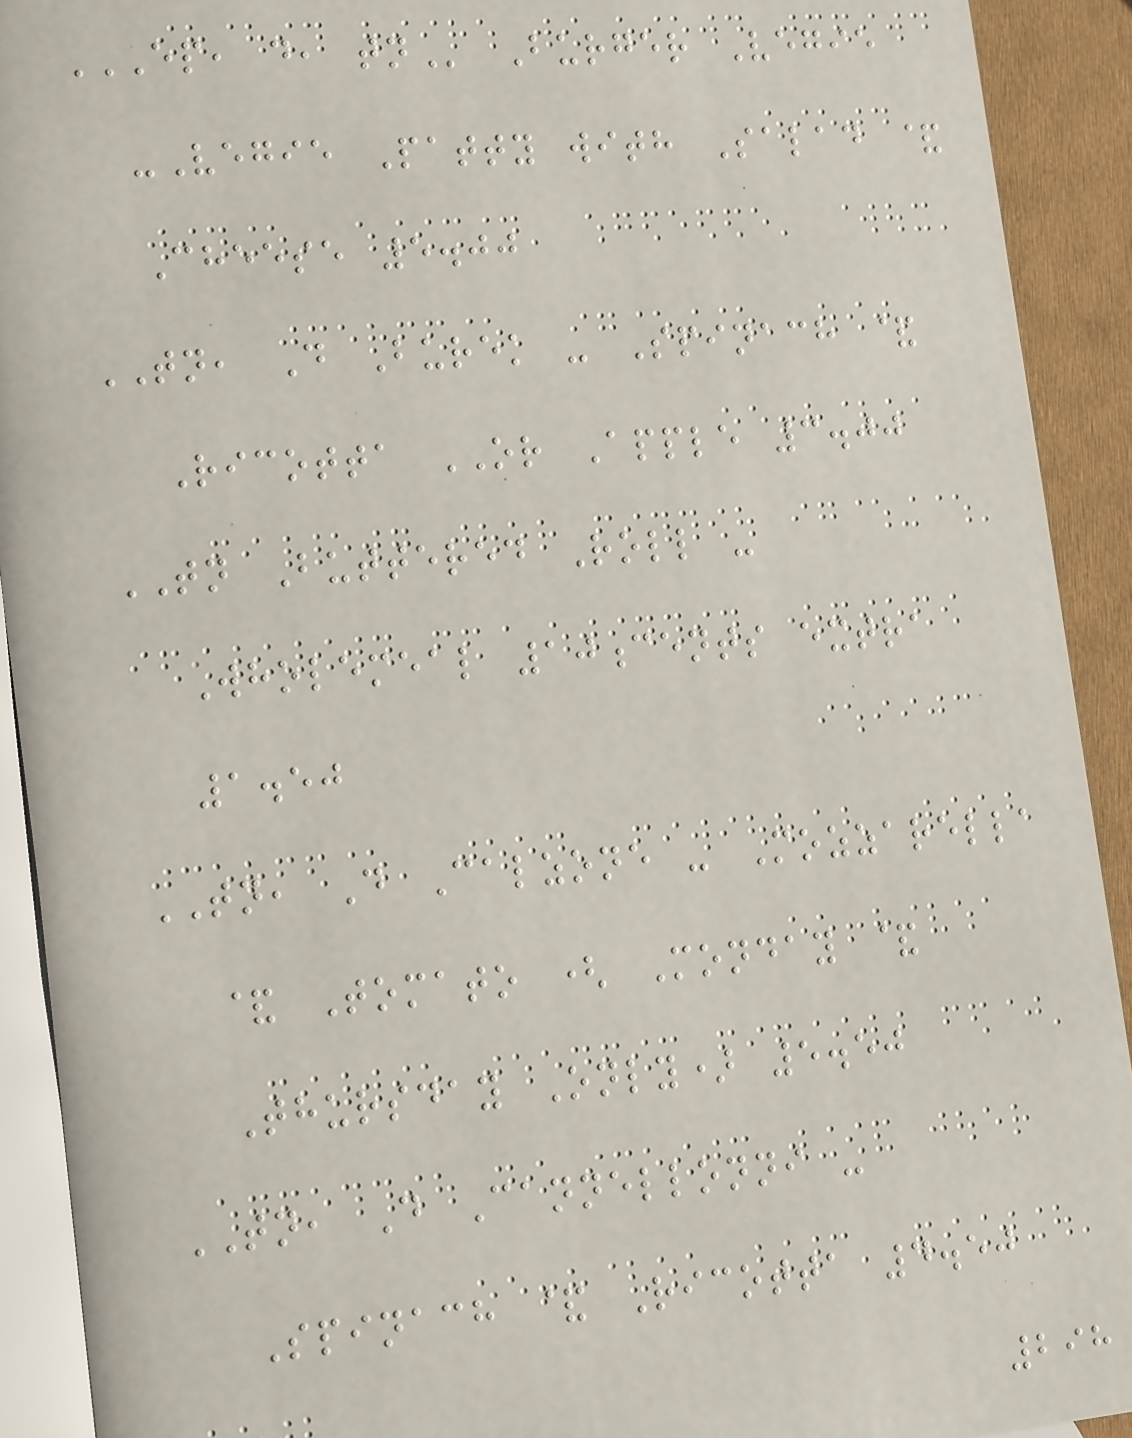EP, D, TN Burger Vegie
-Vegie Patty with Salad &
Cheese 5.00
TN, D Burek - Spinach &
Ricotta OR Apple 3.00
TN Buttered Roll -
Wholemeal 10cents extra
1.50
TN, D Calzone - Mozzarella
& Tomato ( Monday &
Thursday Only) 5.50
TN, D Cannellonni -
Spinach & Ricotta 4.50
298
